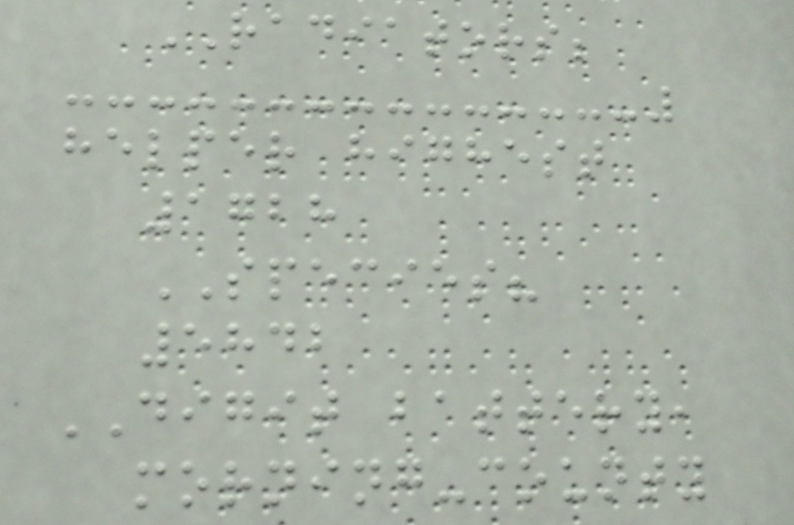RADIATORS;
helper highest
1728
SPECIES?
5842
DIGIT battery,
morning-county
